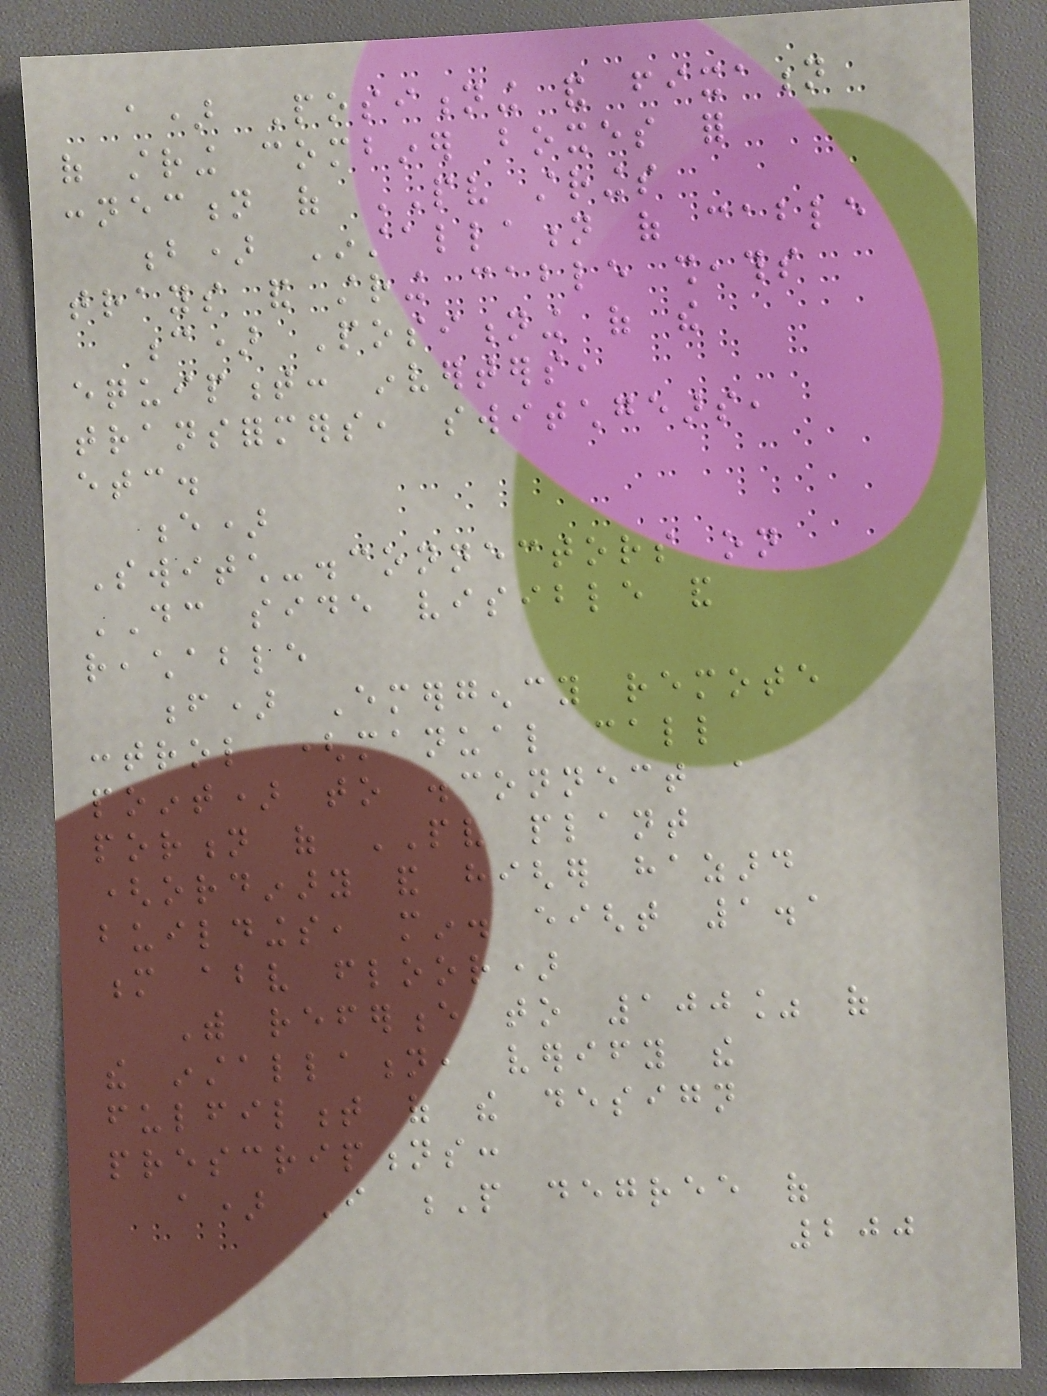a) Positioning and fixation
of string combiner boxes for
connection of PV strings
b) Installation of cable
trays and string cable sheaths
c) Positioning of the
equipment: inverters,
transformers, switchgears,
etc.
e)
Switch-disconnectors on
DC side visible and
reachable
f) Emergency remote
control (manual call
point) to disconnect a
portion of PV plant
(ordinary and higher hazard
buildings, min. eight 1.1
m above floor)
With reference to 100% of
the installation, verify the
fulfilment of the design
prescriptions:
a) I P degree of
200
